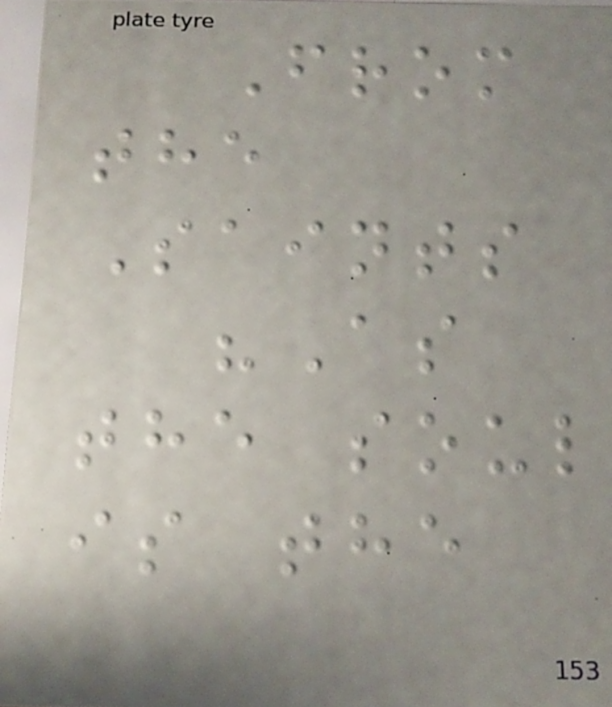From
the
Saints
"As
the soul
is the
